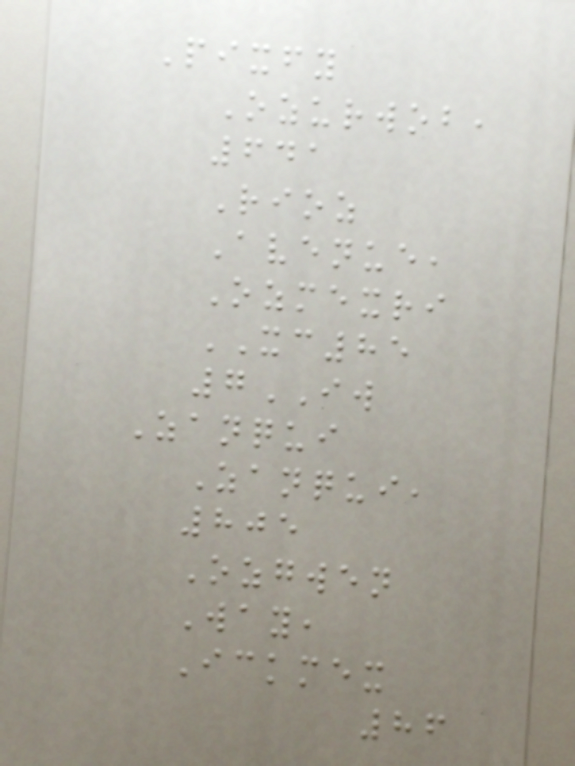Pixfy
Ozurwob,
641
Rioz
Avenue,
Ozmexri
XC85
7IW
Zanqui
Zanqui,
805
Ozgwen
Way,
Ickmex
86
